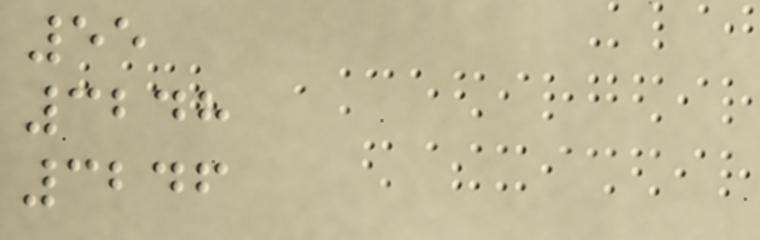55
3248
3246
